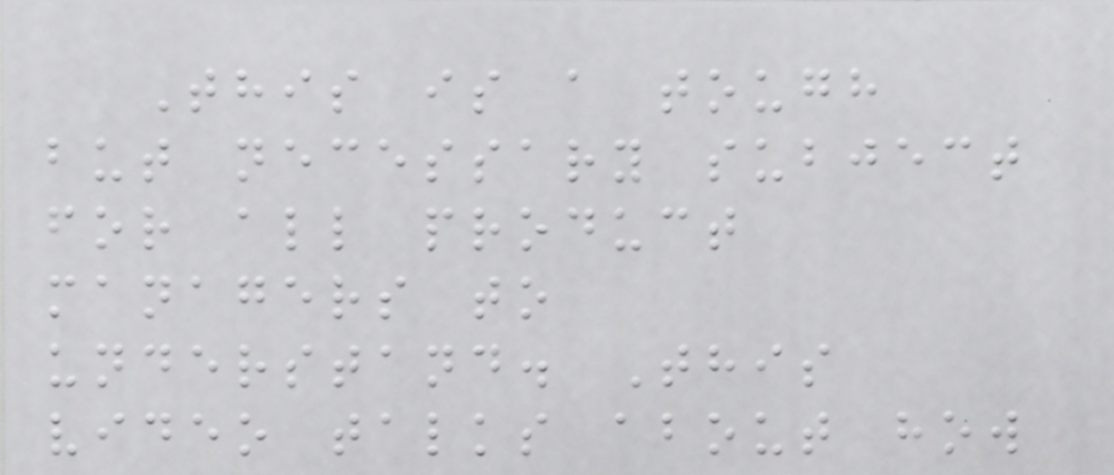This is a tough
but necessary subject
for all product
managers to
understand. This
video talks about how
